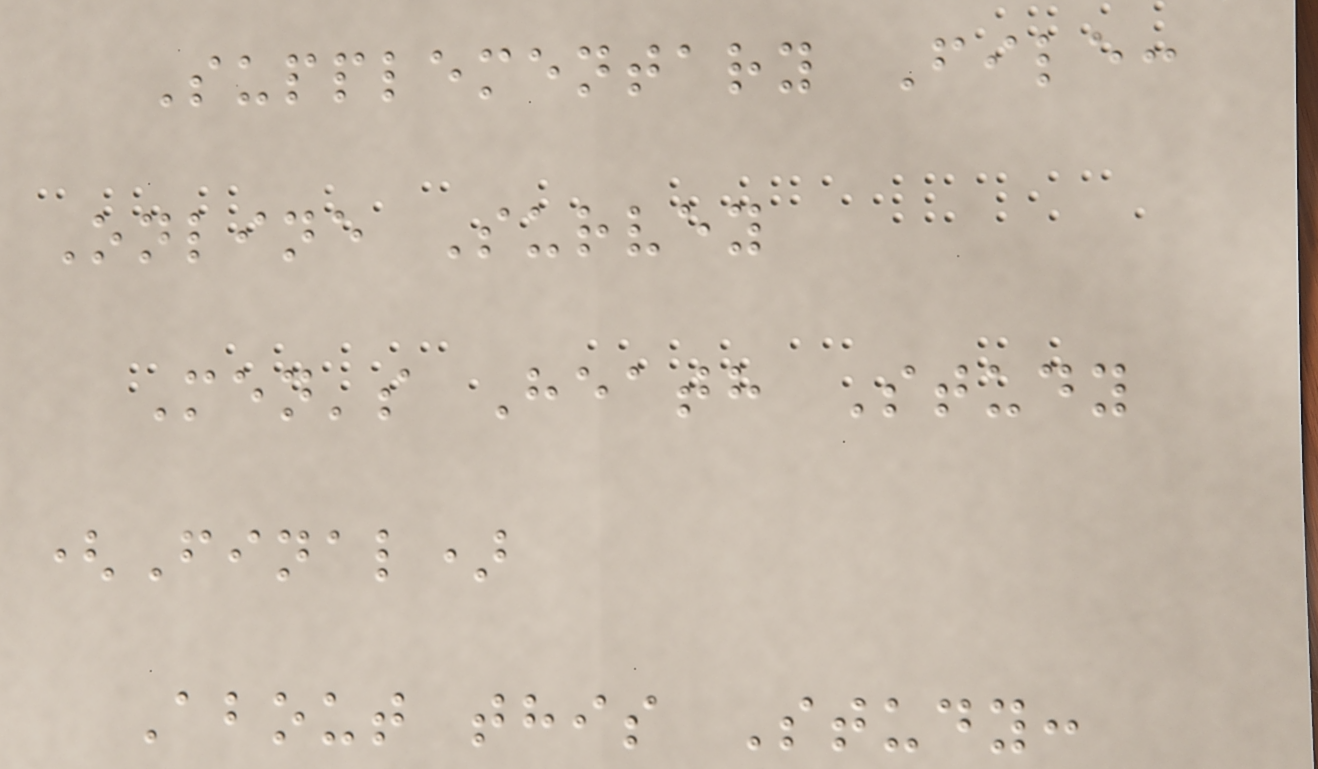Supplementary File:
Online Survey
Men's Heath Study
(Final)
About this Study:
